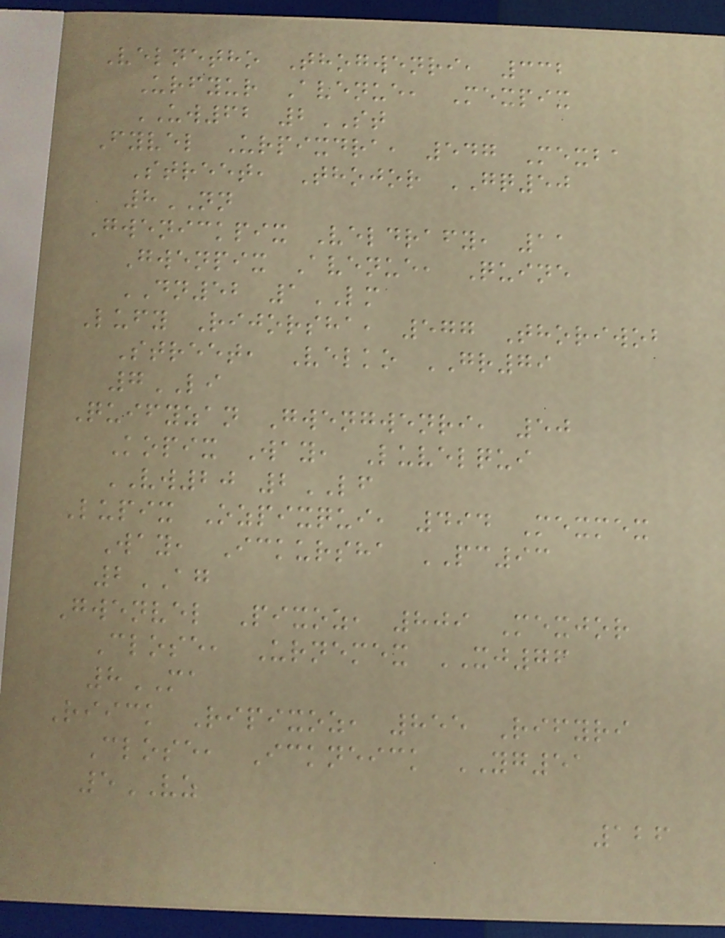Velnetho Thogwenri, 332
Urfyur Avenue, Mexpix
UW62 2ST
Fyvel Urpixdra, 547 Mexba
Street, Thojor GQ50
8NN
Gwenickpix Veldrafy, 11
Gwenpix Avenue, Quine
DN52 1LM
Lufy Rijorsha, 577 Thoriwob
Street, Velko GR79
7LI
Quifyzan Gwengwenri, 50
Kopix Way, Luvelqui
VW20 2LF
Lupix Ozpixqui, 494 Mexmex
Way, Ickursha PC93
2AG
Gwenvel Pixoz, 809 Mexjor
Close, Urnemex XJ76
8MA
Riick Ripixoz, 855 Rifyri
Close, Ickneick YG51
5VZ
126
